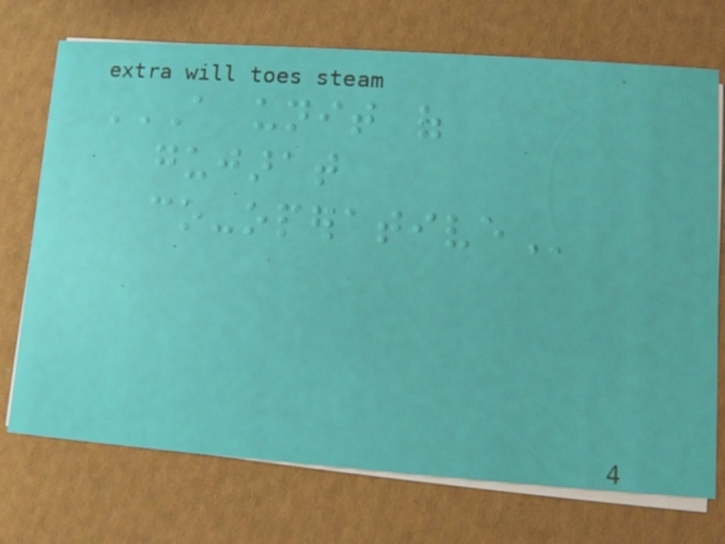A UNIT OF
GUJARAT
CO-OPERATIVE
